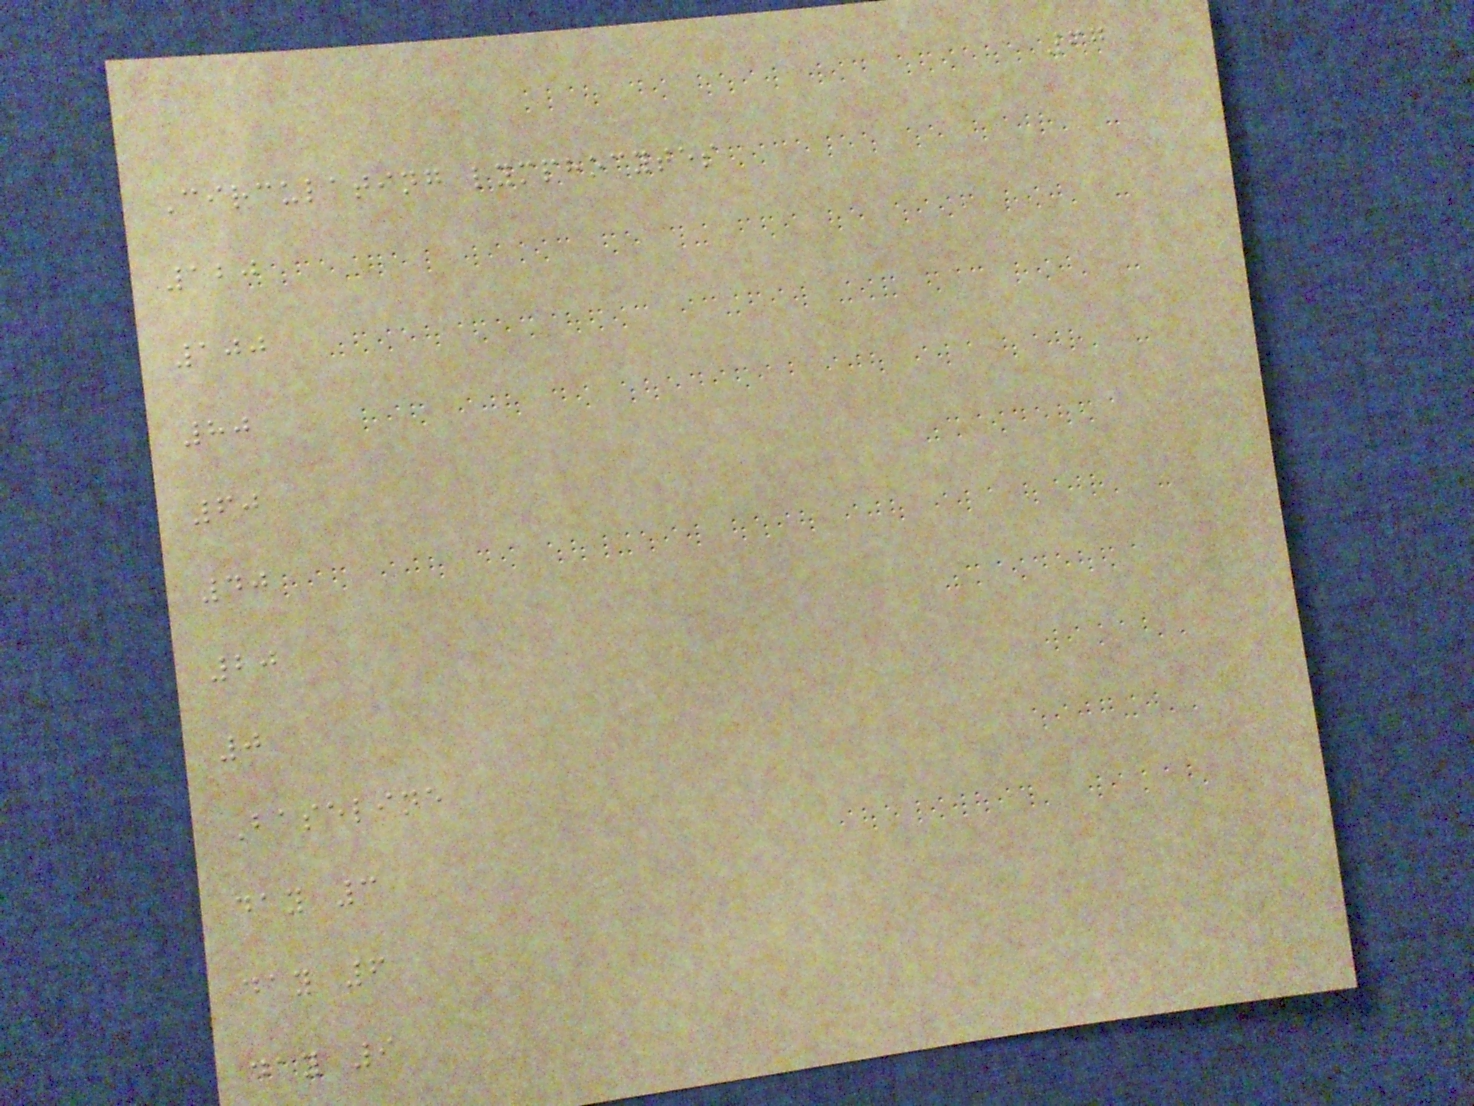67
Circulating lymphocytes
120
100
80
60
40
20
0
Baseline
day 3
day 6
day 9
